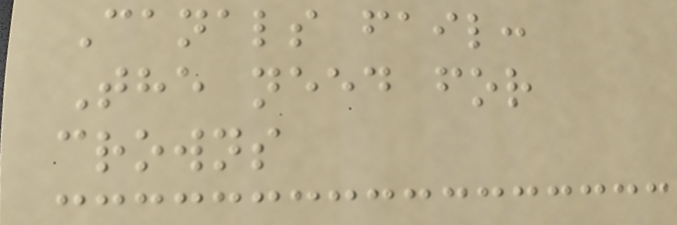Canals fail:
The need for
crowns
